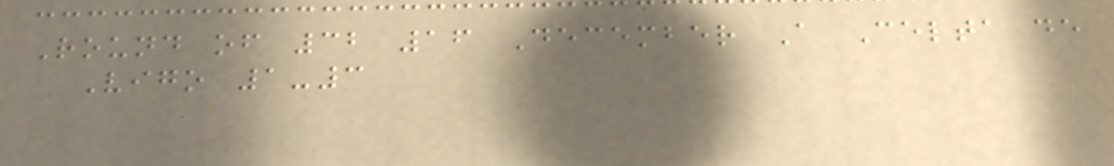Round of 32 16 December A Celta de
Vigo 1-3
